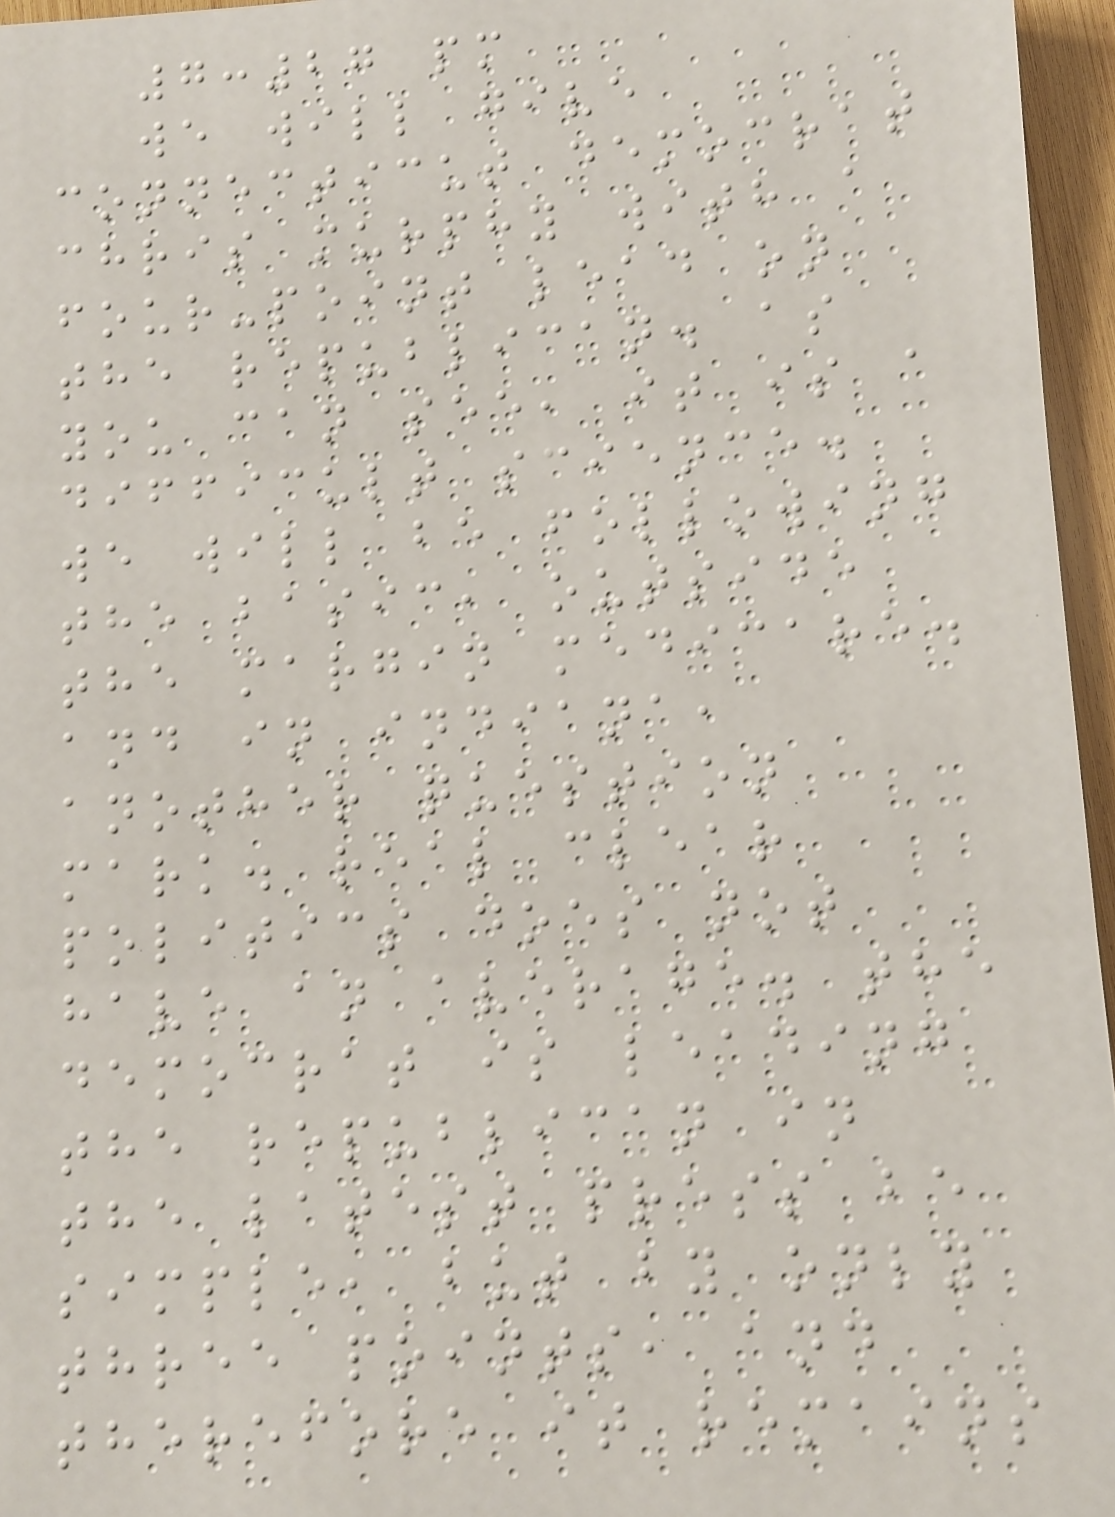7:27 pm
we will give
connecticut democrat
chris murphy with a
four-point lead on
the republican. as
you can see, it is a
difficult science.
we will be following
the basic, outside
the margin medicare.
and in indiana,
another question
mark. real clear
politics does not
have an average. the
democrat is leading
the republican in
the latest press be
simple, but by only
three points, and
therefore it remains
